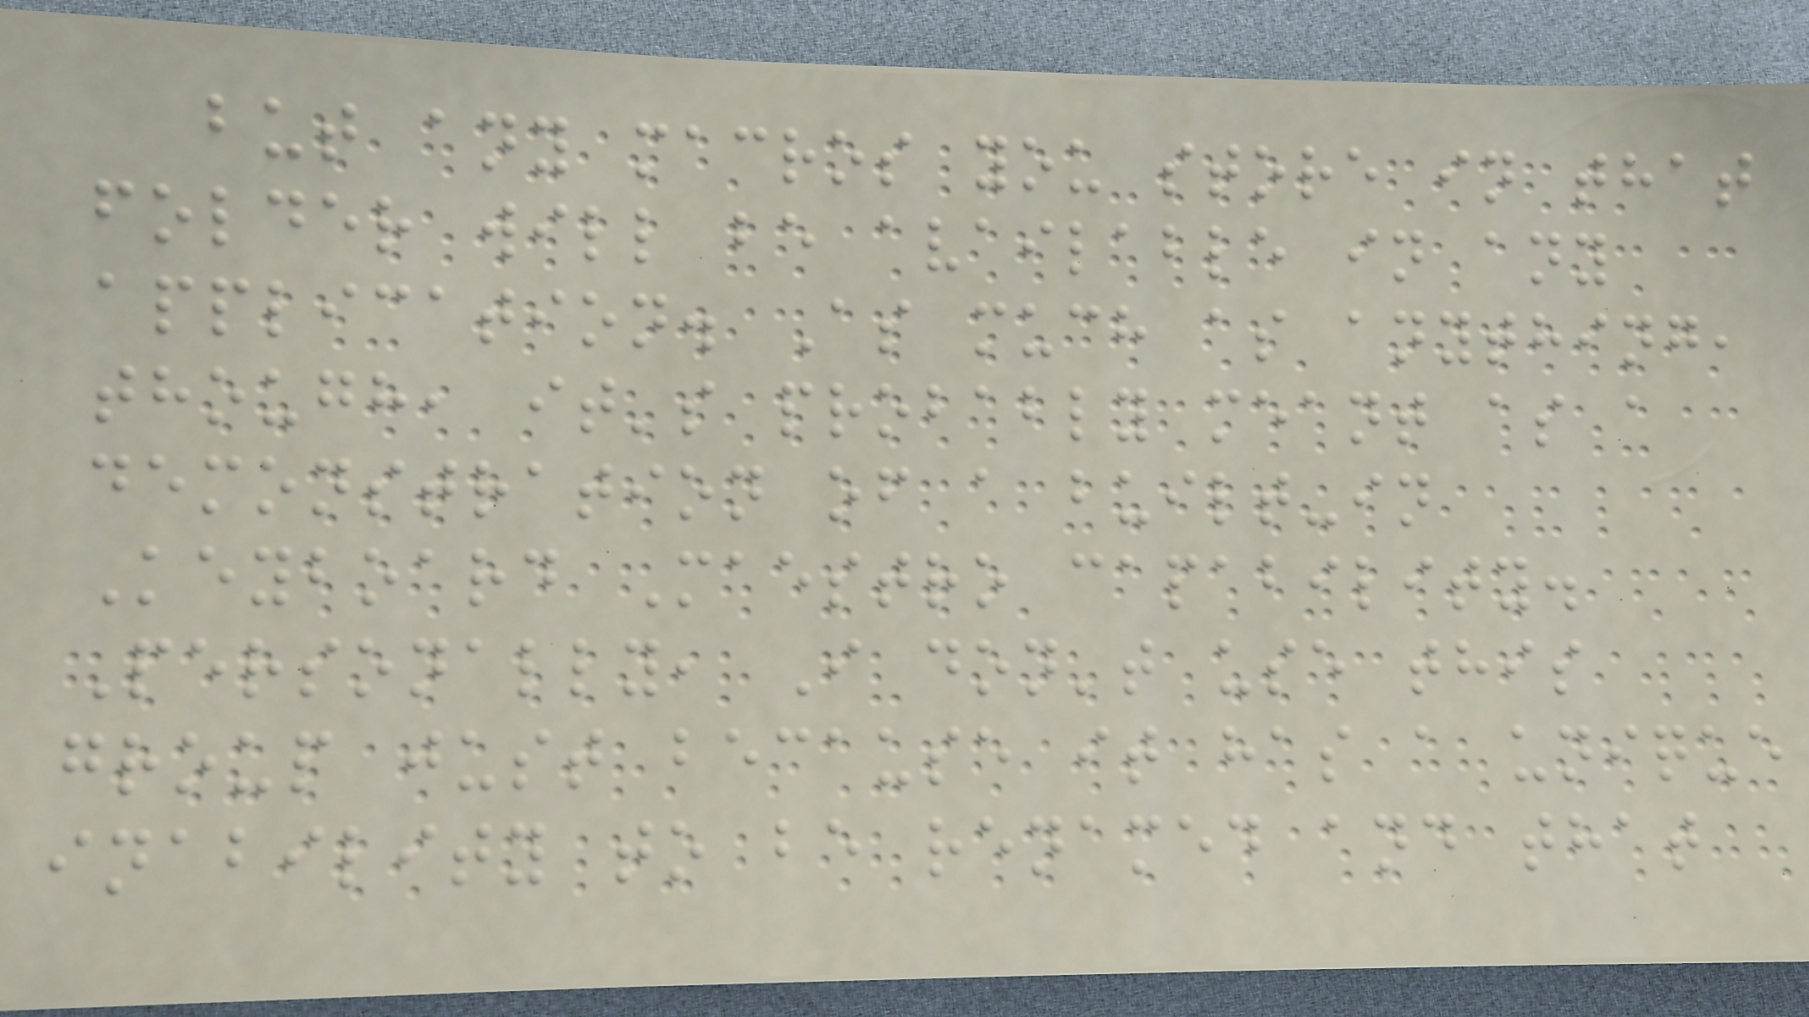but any macros you store in that
folder will be available in any
application. As much as anything,
though, it's probably meant as a
demonstration of a built-in
Keyboard Maestro capability.
Personally, I don't use this
group just because it has a unique
inability to be renamed and that
